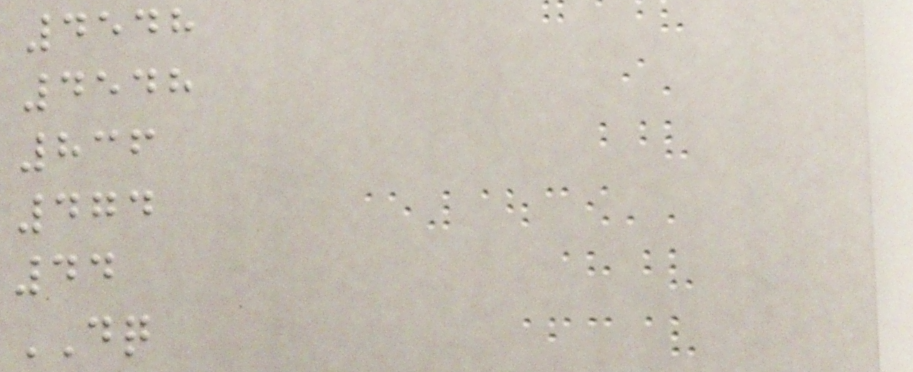4548
4548
836
474
44
DQ
